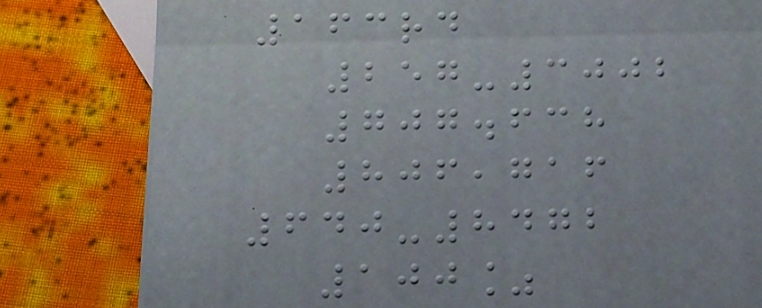163rd
257-3002
707.638
806,716
640-8472
100%
